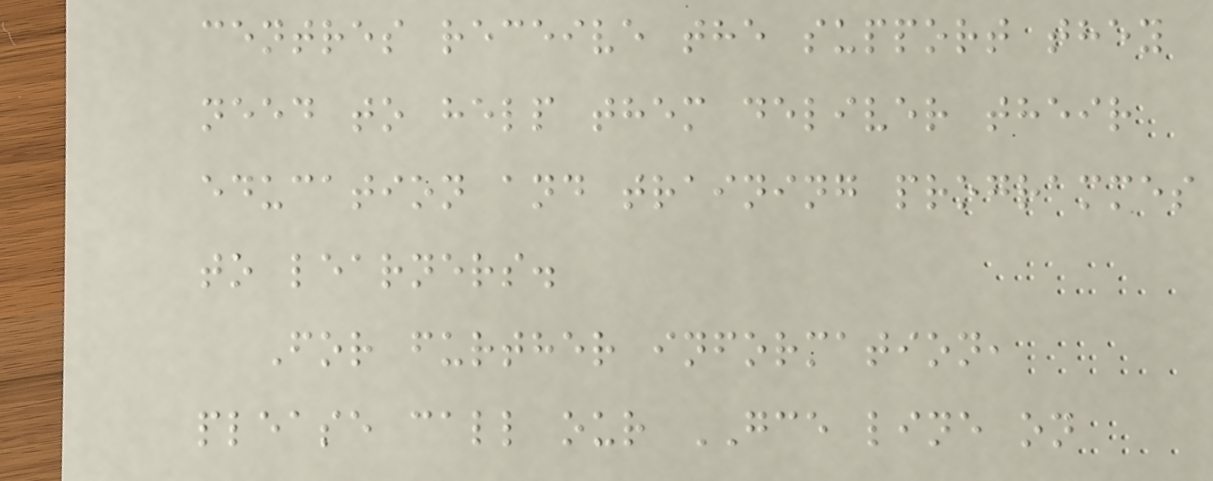centres receive the support they
need to help them deliver their
education and training programmes
to learners.
For further information,
please call our GCE line on
